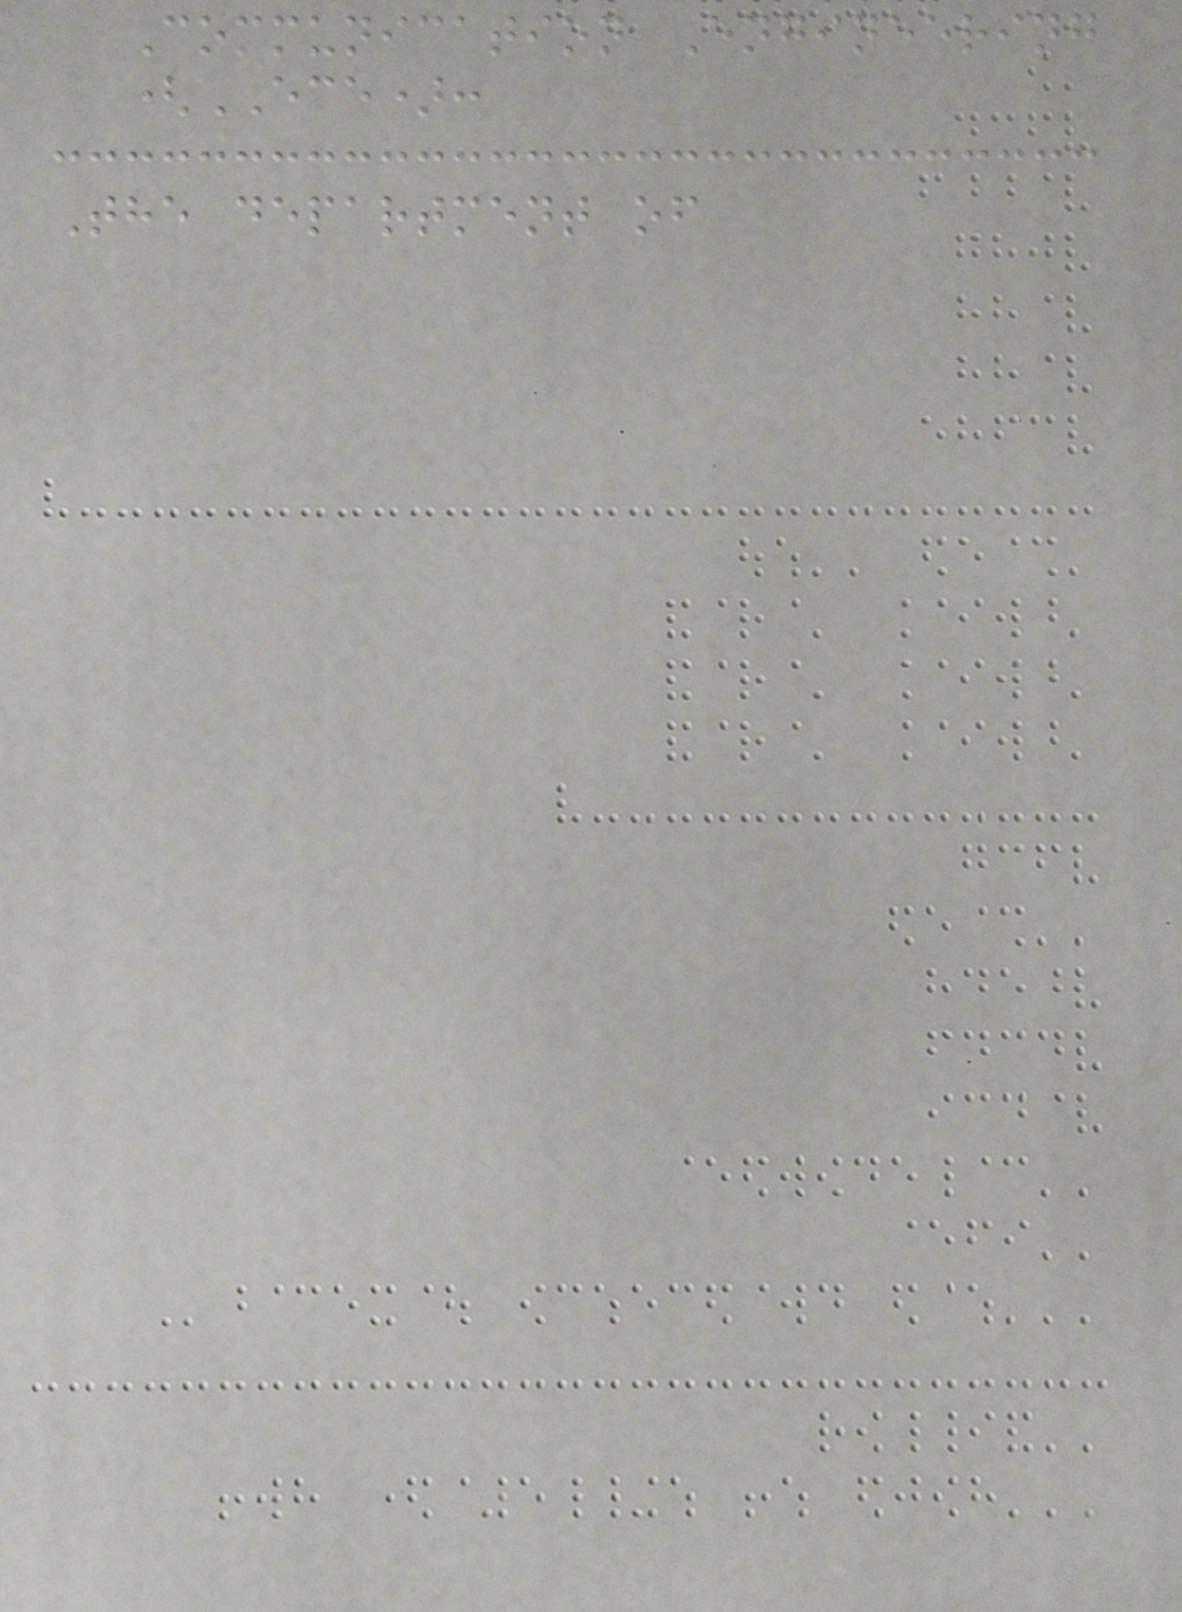Communication Engineering
(ECE):
The department of
